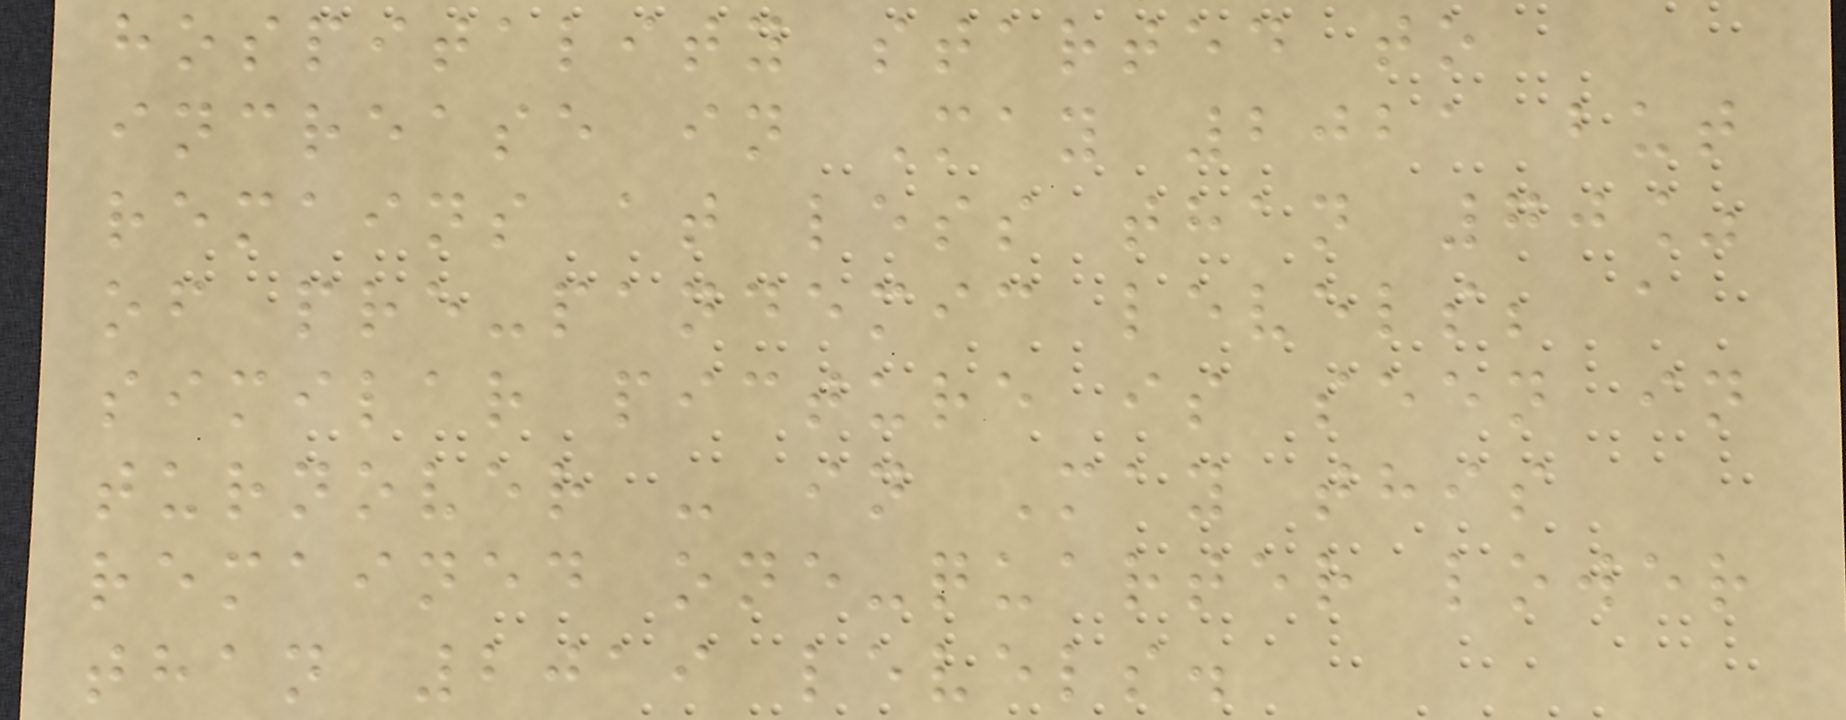hospitality started to
increase in May 2021 but
remains at less than 70%
of pre-pandemic levels; a
similar picture is seen in
turnover - in May this
remained one-quarter lower
than 2019 levels.
